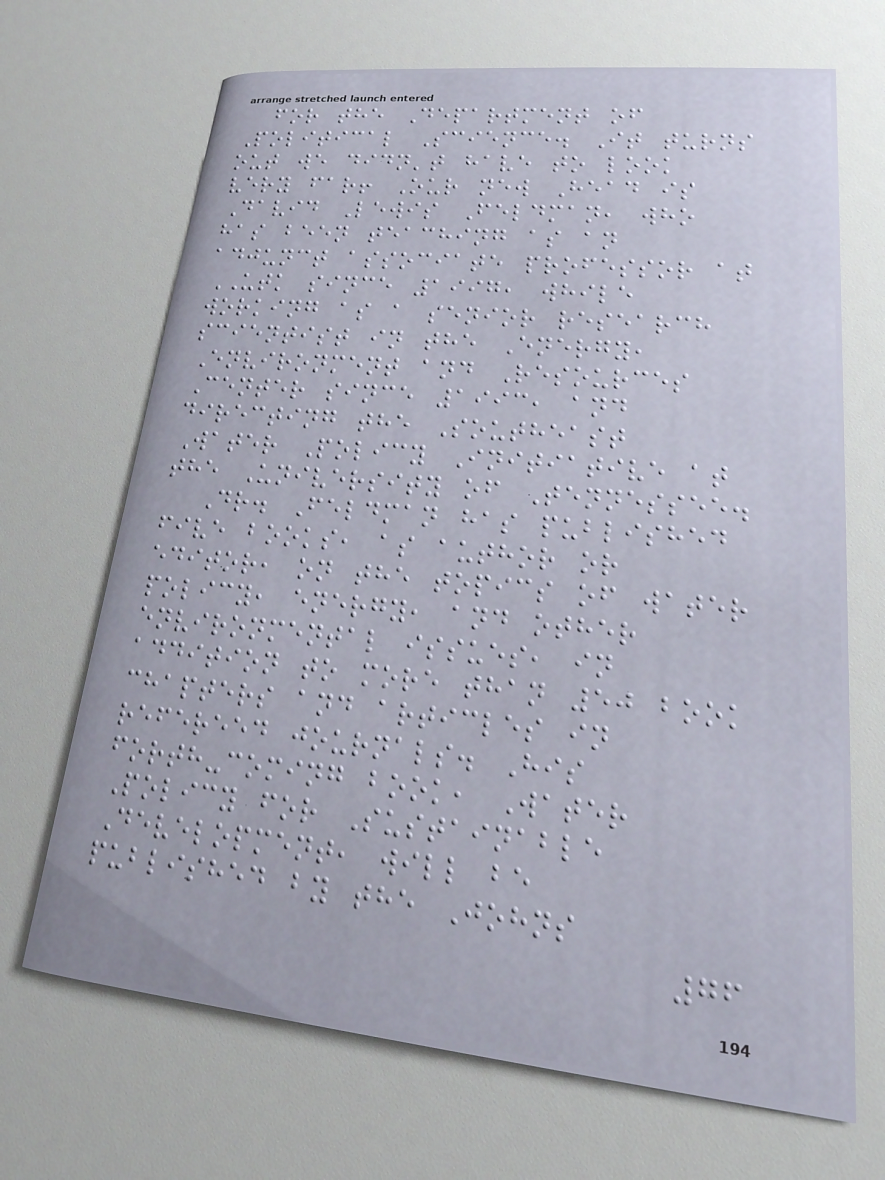for the Department of
Political Science. It turns
out we didn't have to look
very far! Our new Head is
David Lewis Feldman, who
has been teaching as an
adjunct associate professor at
UTK since 1997, while
working as a senior research
scientist in the Energy,
Environment and Resources
Center since 1993, and
directing the Southeast
Water Policy Initiative at
the University of Tennessee.
Dr. Feldman has published
five books, as author or
editor, on the topics of water
policy, energy, and other
environmental issues, in
addition to more than 50 book
chapters and articles in
refereed journals. His
forth-coming book, Water
Policy for Sustainable
Development, will be
published by the Johns
76
